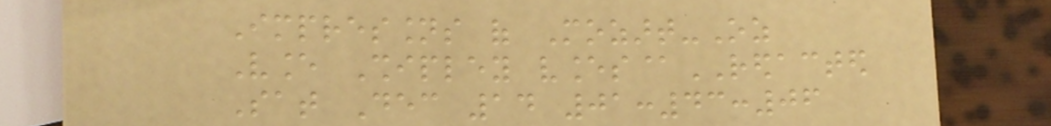Impressions of Mozart-Oz
Vance Shipley vances@REDACTED
Sat Dec 14 01:43:06
